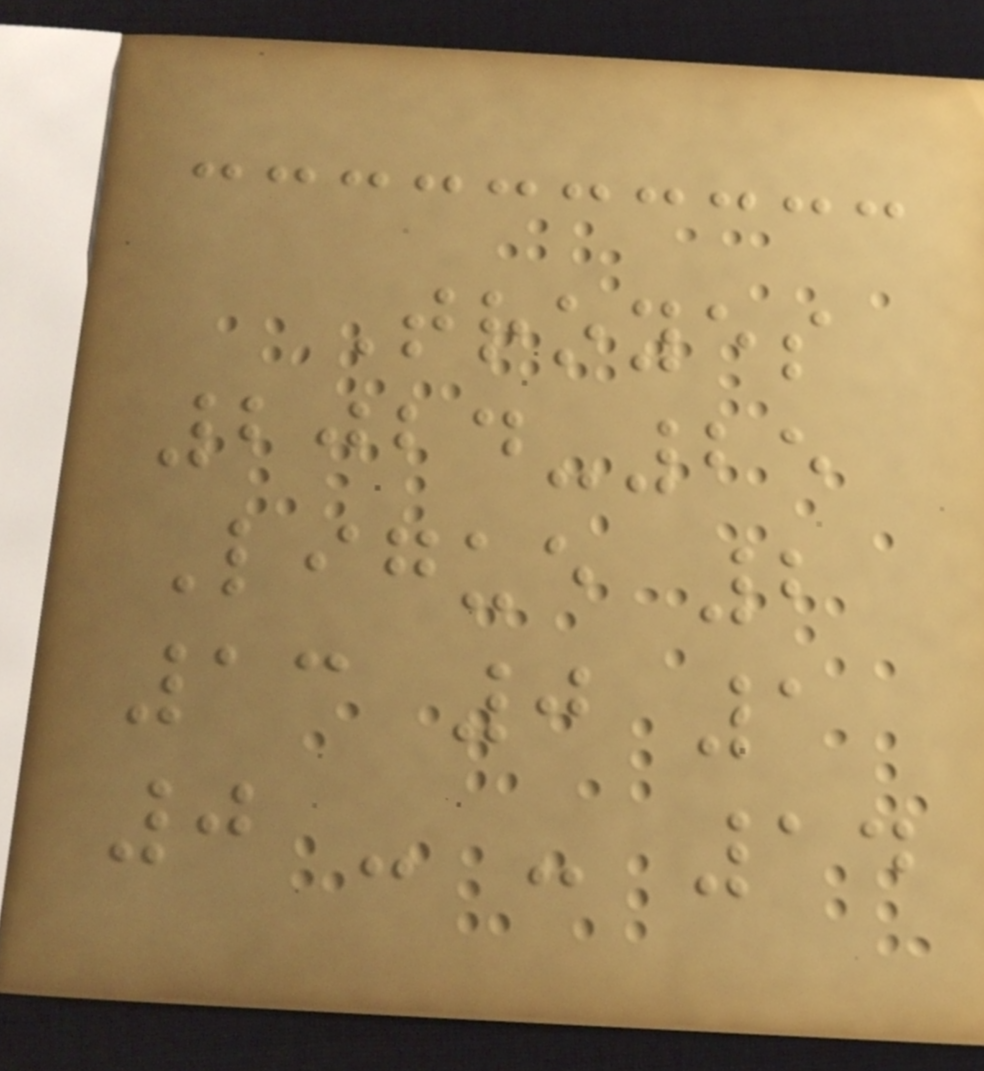Troyes
2024-25
Ligue 2
13 0 1
0 - - 14
